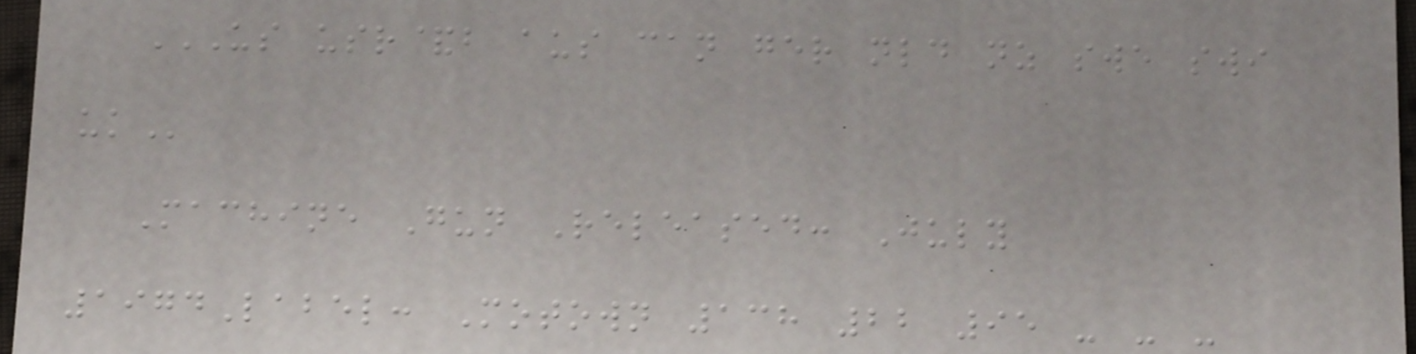US USR&B AUS CAN GER NLD NZ SWE SWI
UK
Machine Gun Released: July
1974Label: Motown 138 22 95 - - -
